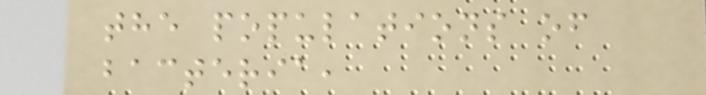the populations of
bacteria,
